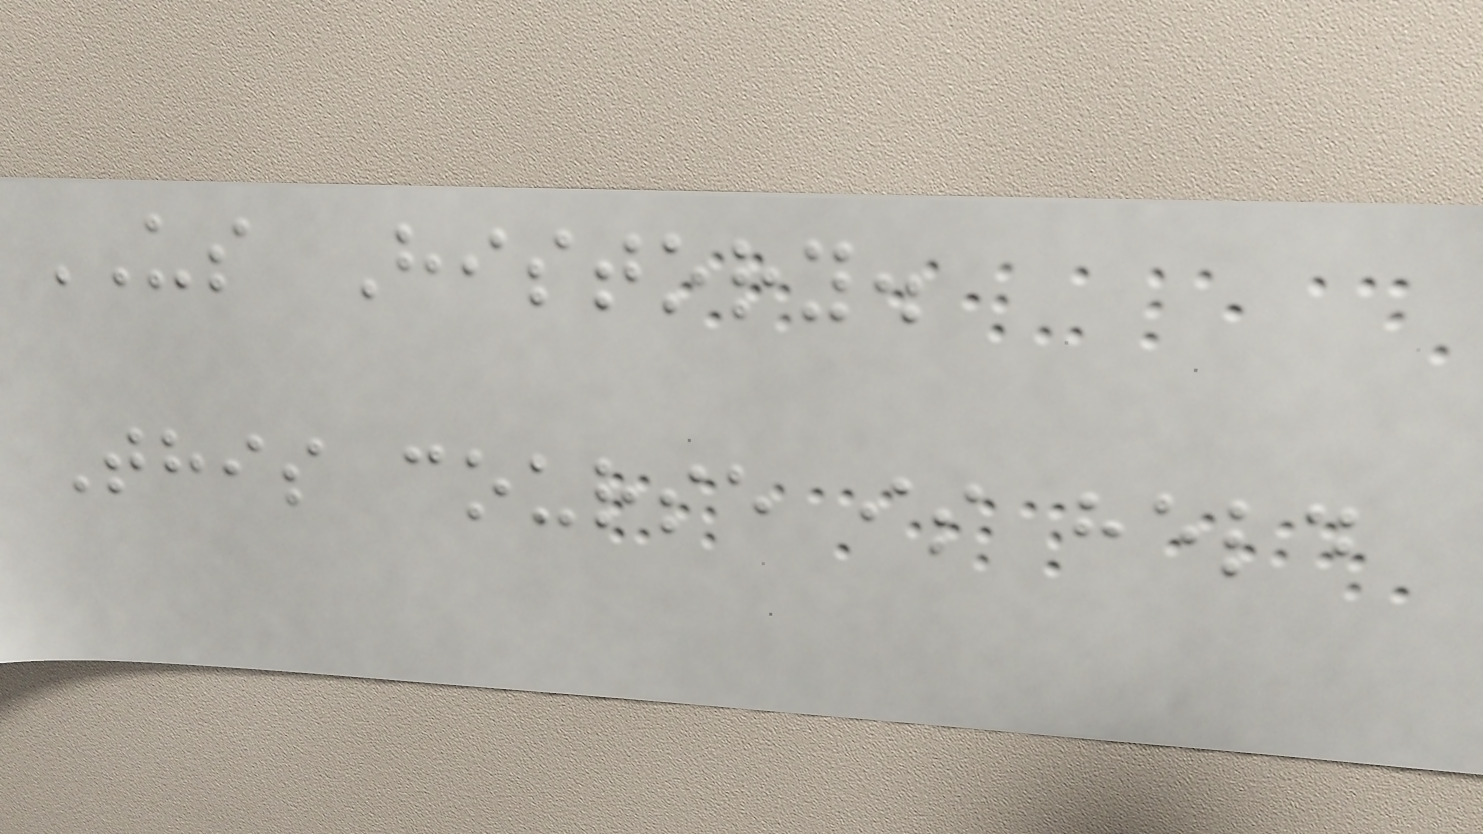US History.
This course is held
